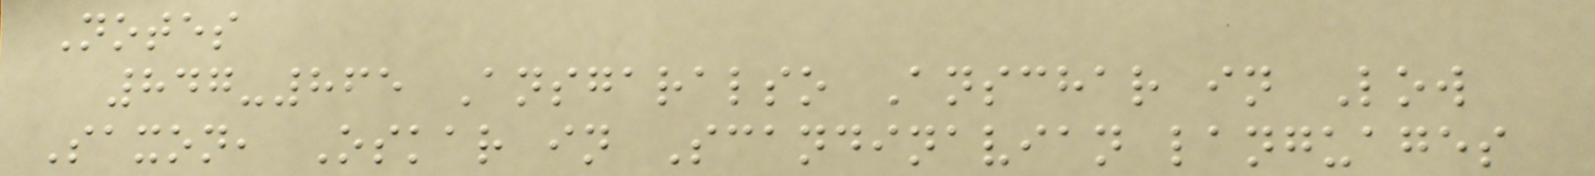Notes
847-865 Ansgaralso Anschar in Low
Saxon, Oskar in Scandinavian languages
